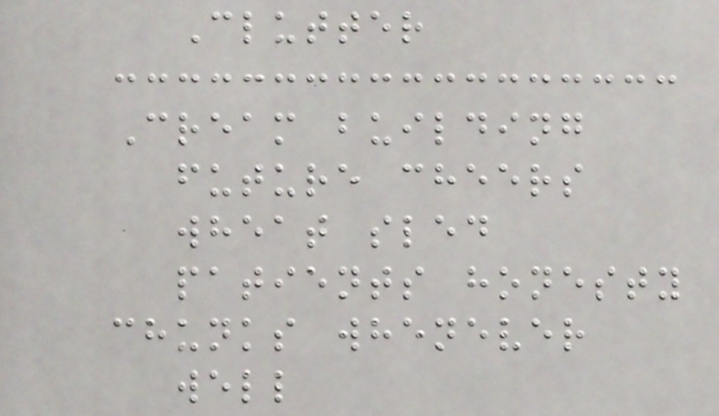Clutter
Cream building
future cheers
wheat sled
patients honesty
chunks whenever
well
